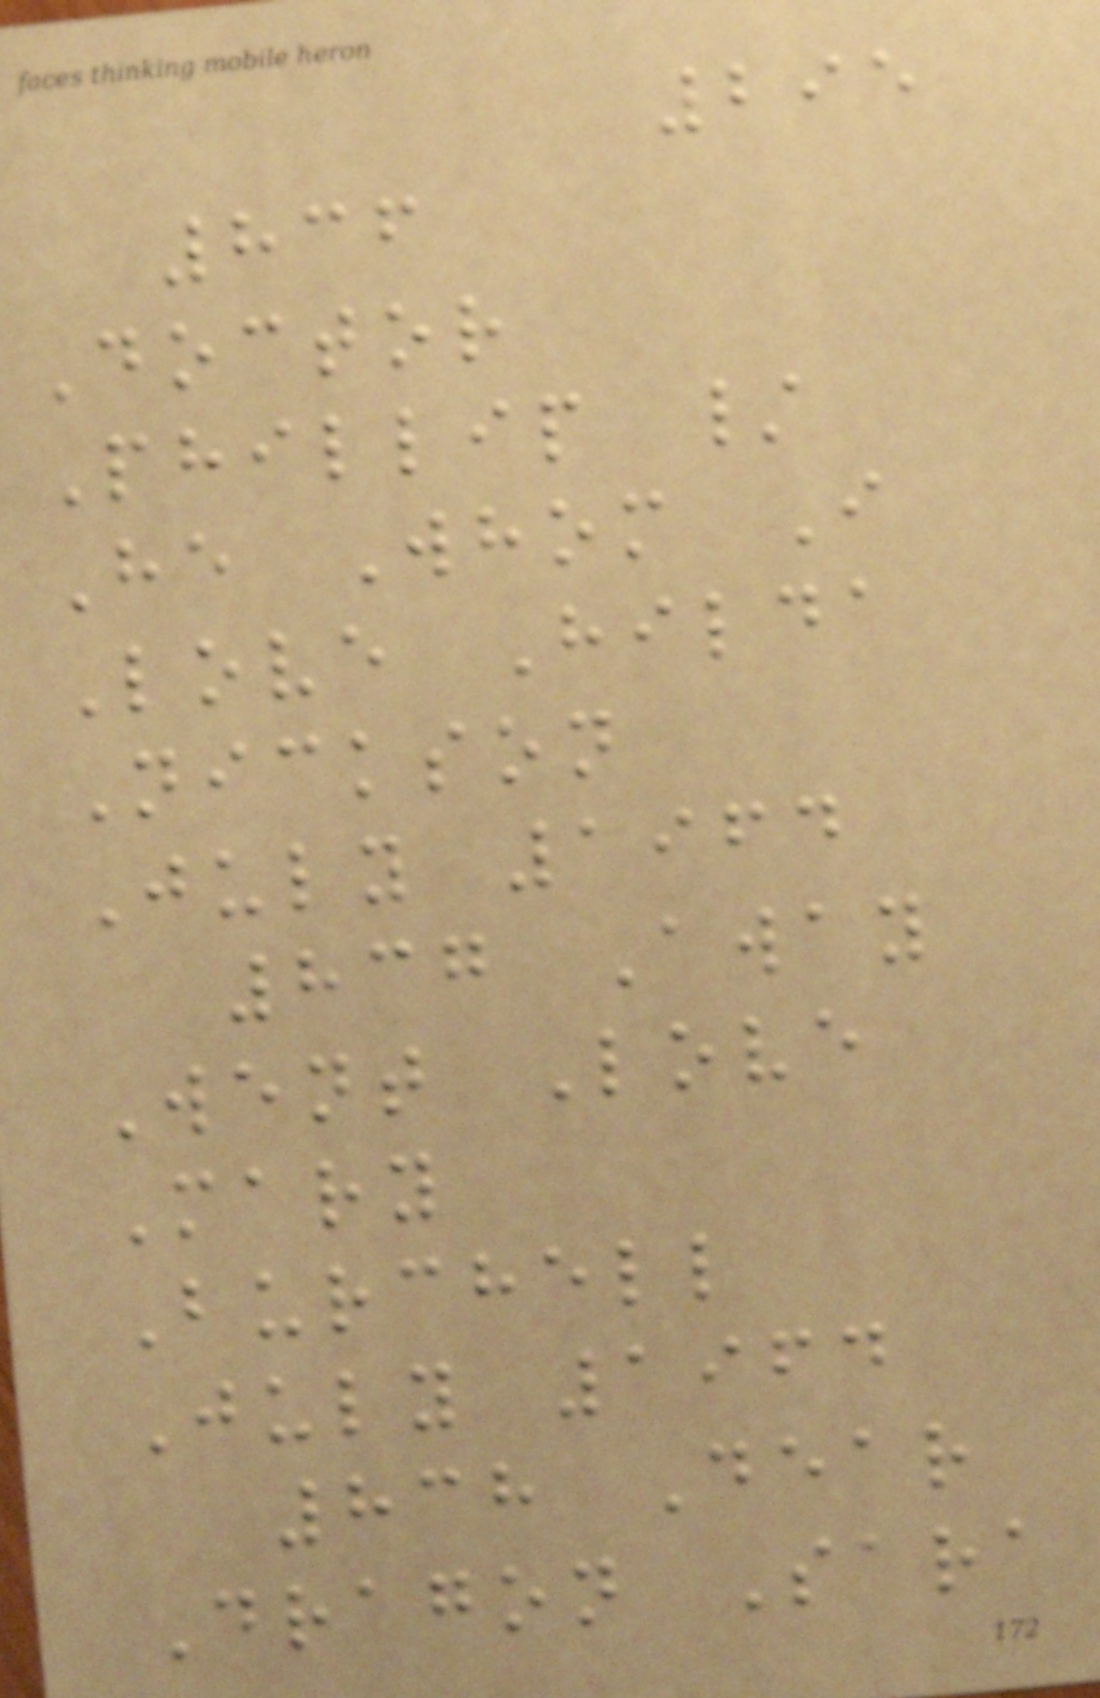295
836
Doctor
Phillip /
He Whom I
Love Hilda
Nickson
July 1964
837 Away
Went Love
Mary
Burchell
July 1964
838 Dear
Dragon Sara
